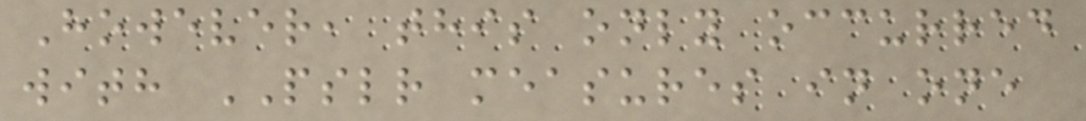However, this only occurred
with PSLR measures in one
